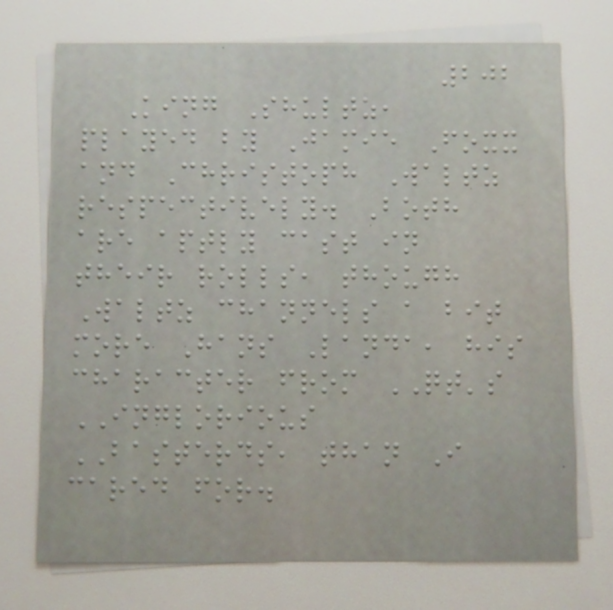202
King Shultz,
played by Jamie Foxx
and Christoph Waltz
respectively. Both
are aptly cast in
their rolls, though
Waltz channels a bit
more Hans Landa, his
character from QT's
INGLORIOUS
BASTERDS, than I
cared for.
